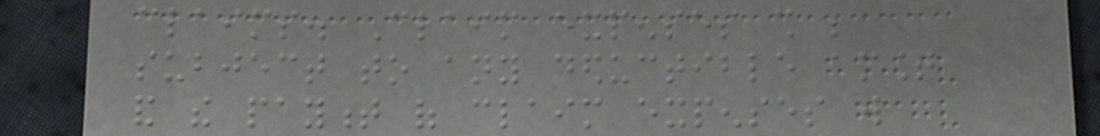claims. Claim expenses shall be
subject to any deductible amount
and the payment of claim expenses will
